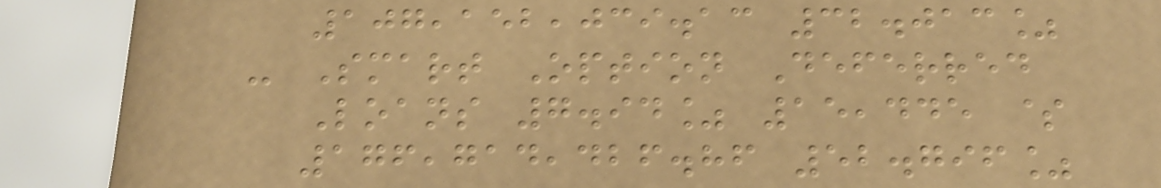107,152,039.13 32.013%
- Smart Option Deferred
Loans 7.94% 15,445 $
176,714,426.86 52.796%
